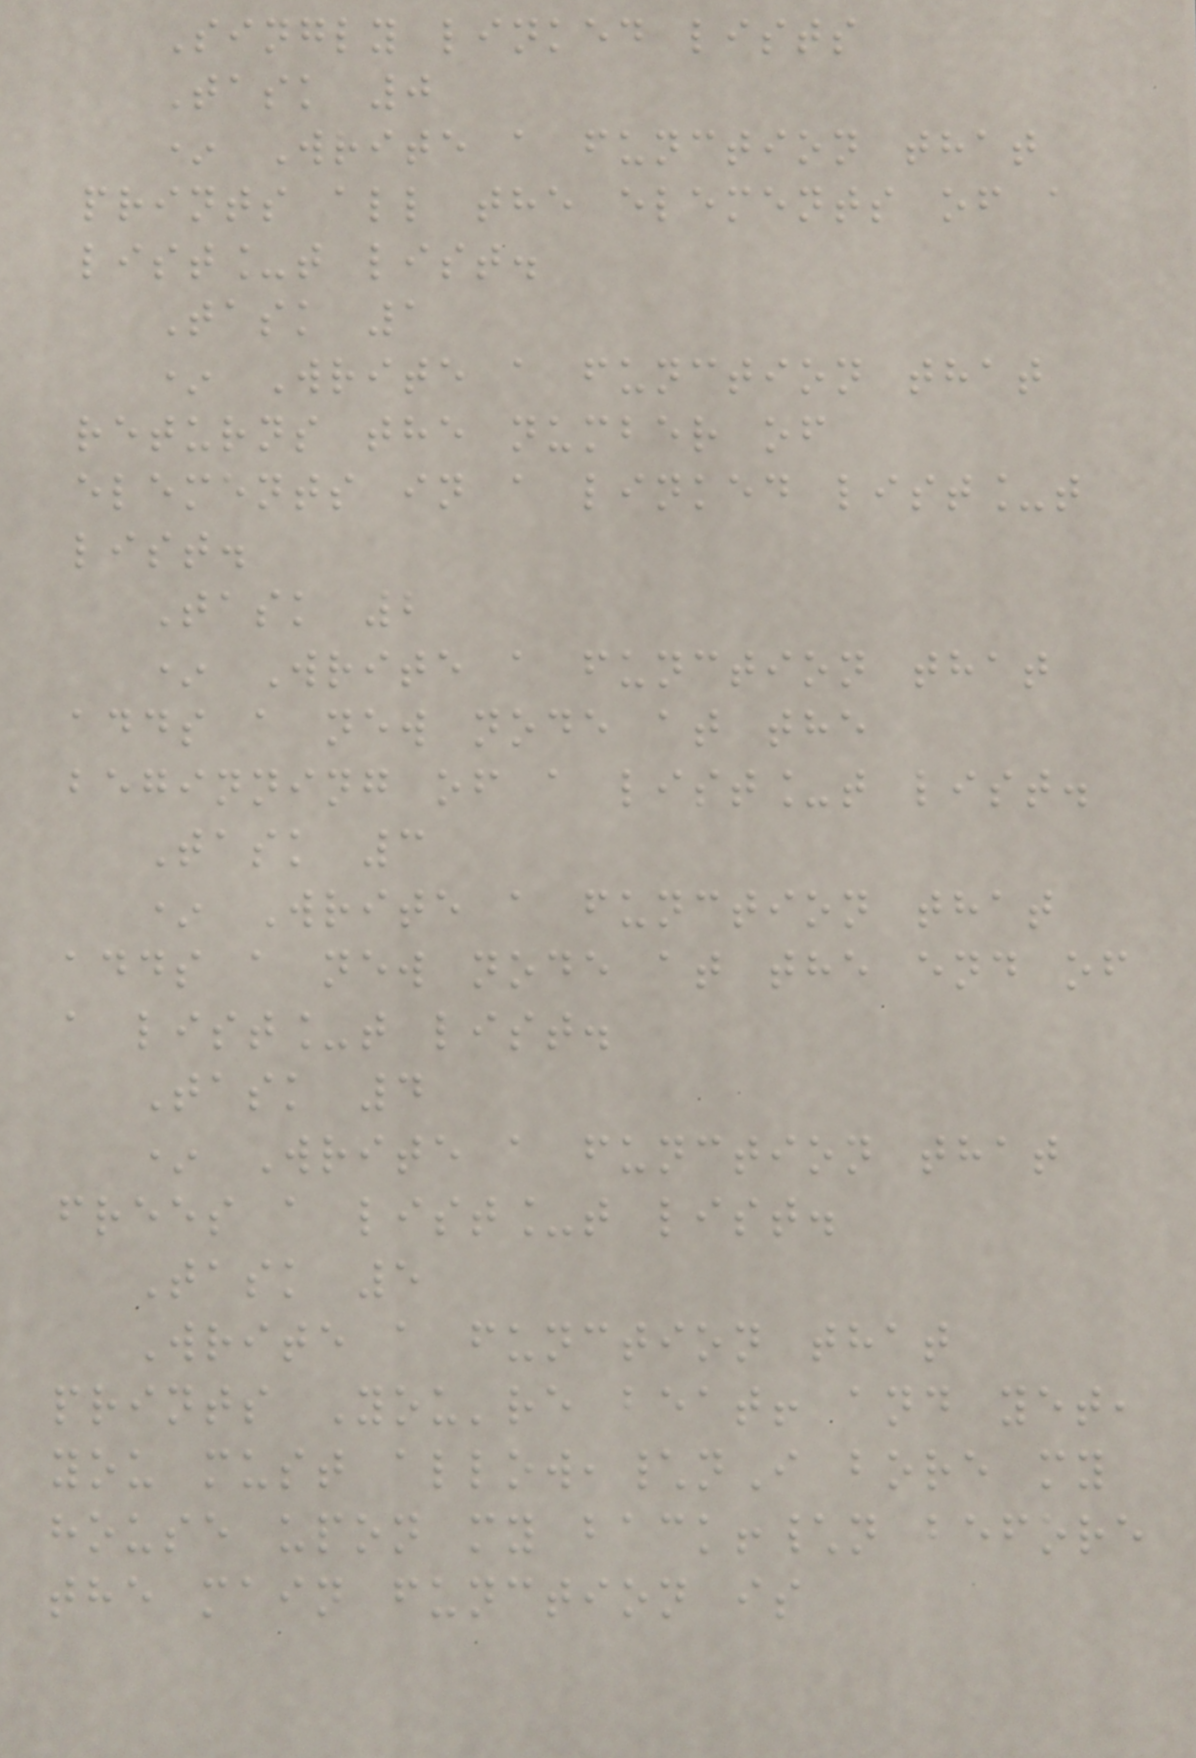Singly linked lists
Task 0
* Write a function that
prints all the elements of a
list_t list.
Task 1
* Write a function that
returns the number of
elements in a linked list_t
list.
Task 2
* Write a function that
adds a new node at the
beginning of a list_t list.
Task 3
* Write a function that
adds a new node at the end of
a list_t list.
Task 4
* Write a function that
frees a list_t list.
Task 5
Write a function that
prints You're beat! and yet,
you must allow,\nI bore my
house upon my back!\n before
the main function is
